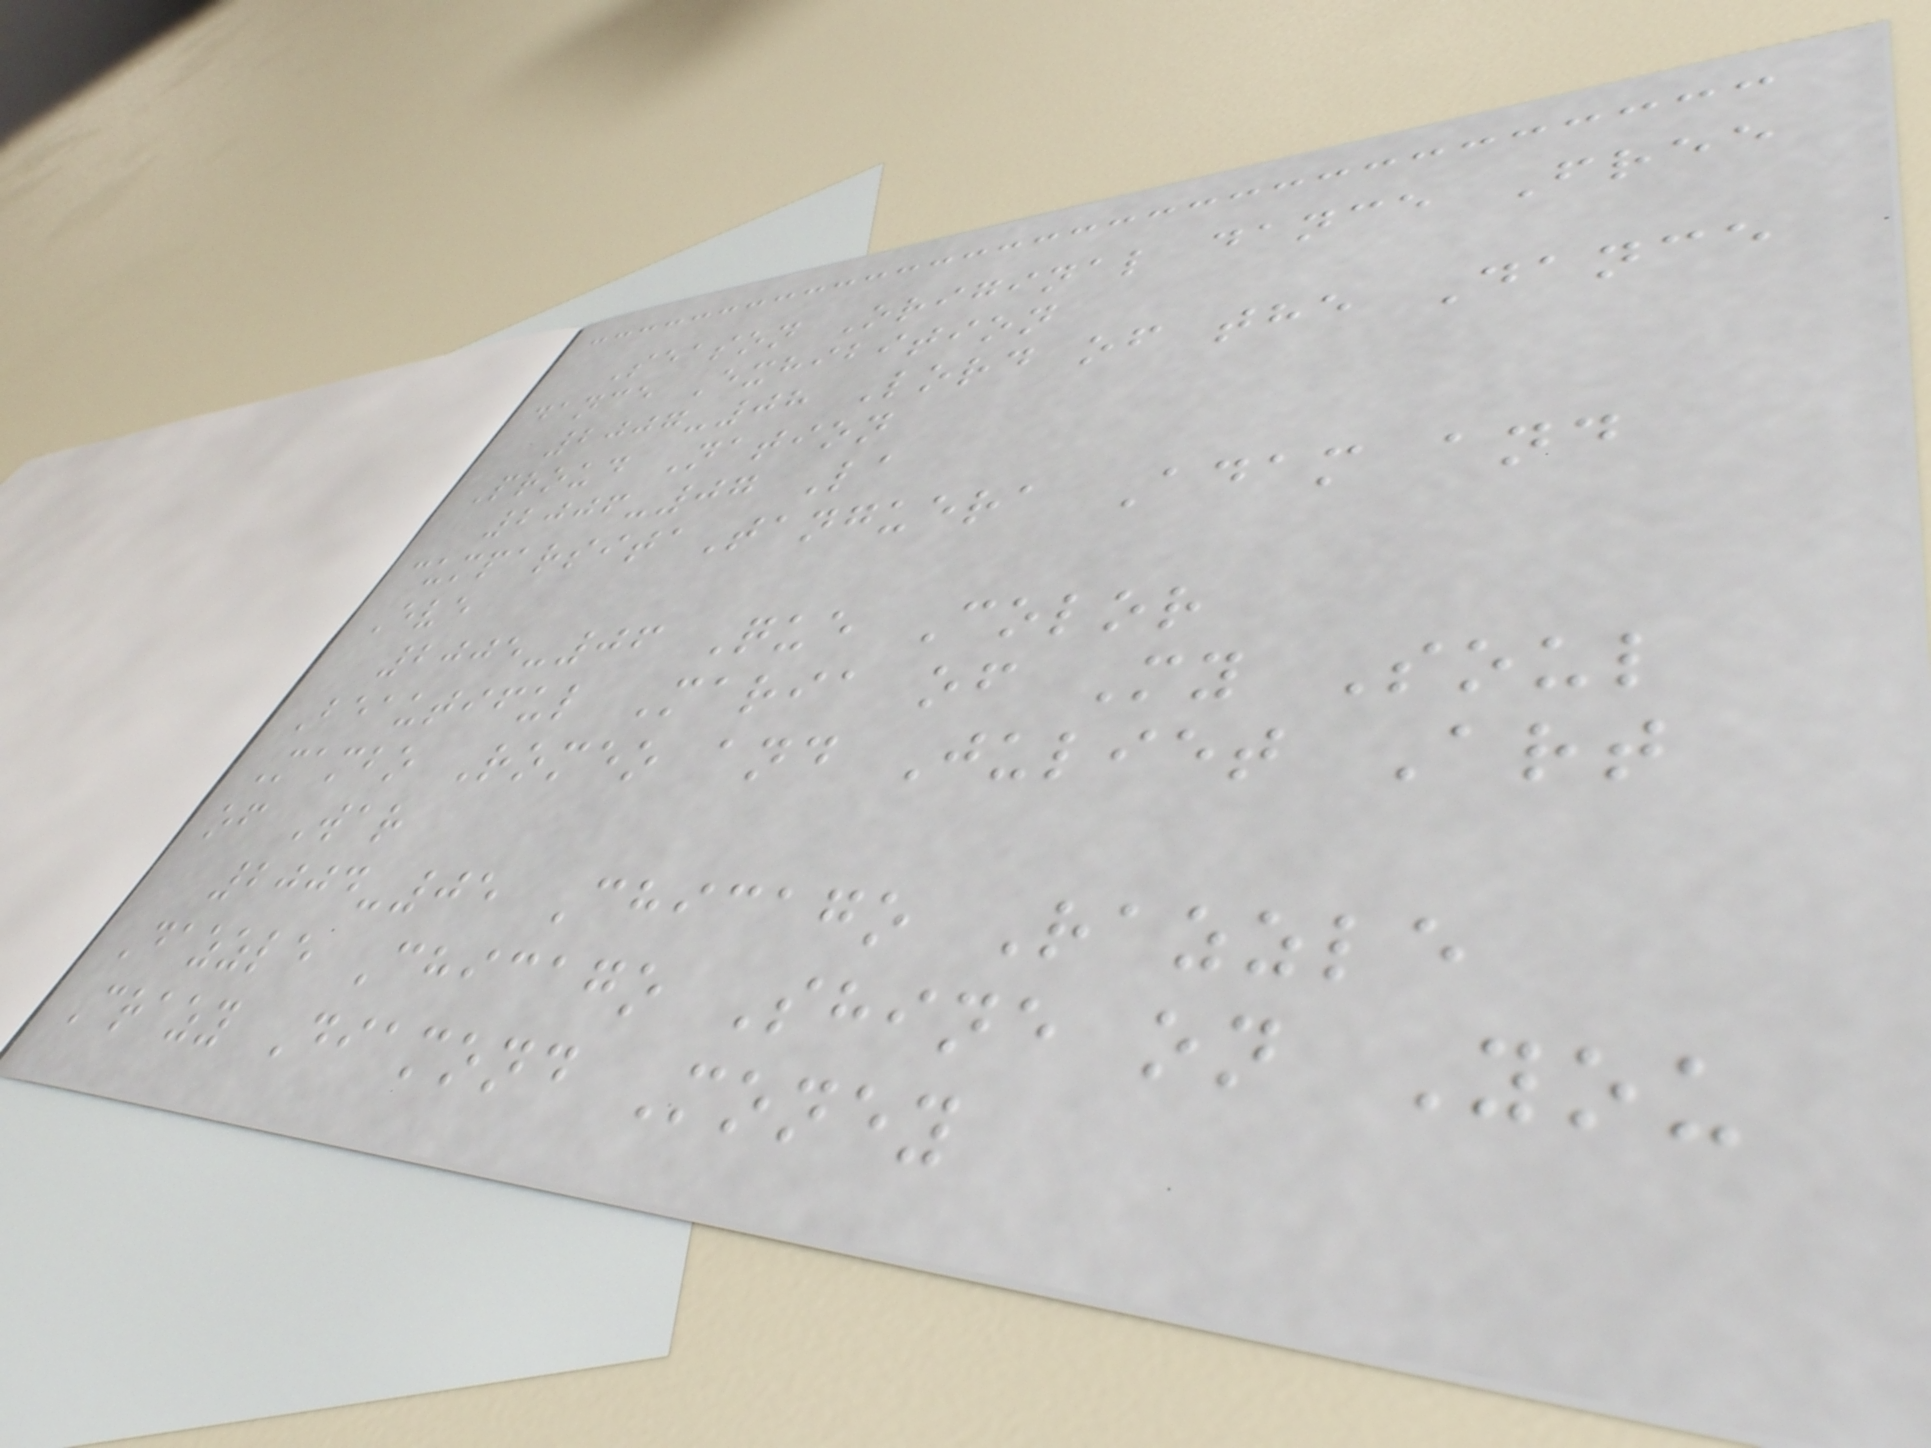Season Original dance Free
dance Exhibition
2007-08 Lord of the Dance
Proud Nation
2006-07 La
cumparsitaTanguera Adam and
Eve
2005-06 Que Color
Beautiful Maria of My Soul
Mambo Romeo and Juliet Art
of War
2004-05 Chicago Razzle
Dazzle Chicago Shine on You
Crazy Diamond Money
